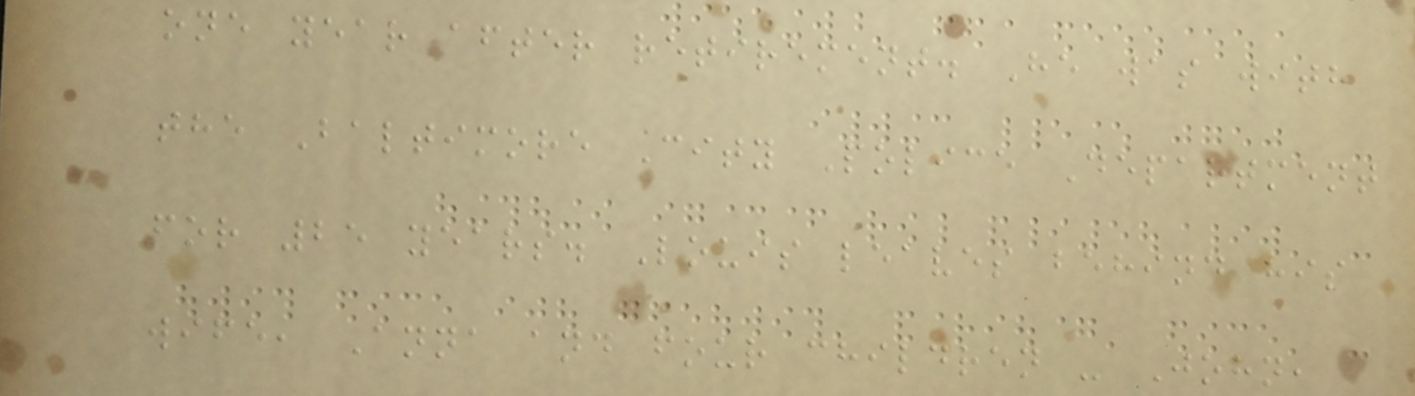one year after retirement. He was with
the Baltimore City Police Department
for 25 years. Louis leaves behind his
wife, Anna and four children - John,
